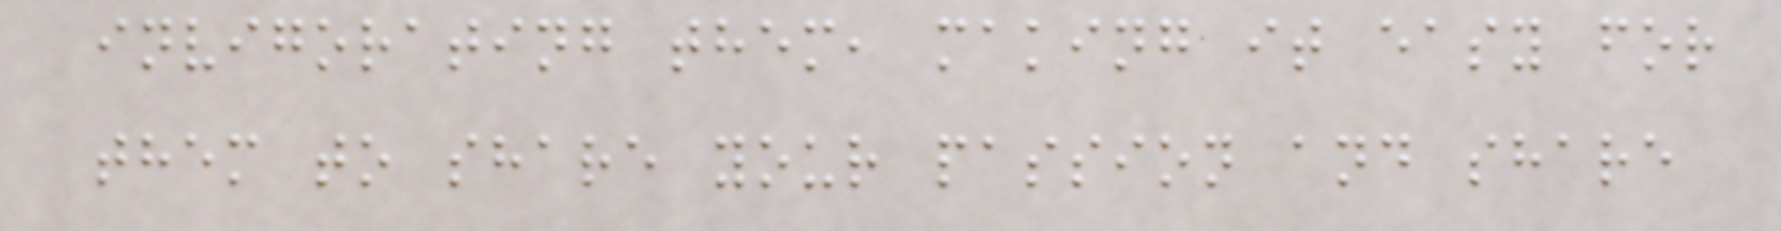invigorating them, making it easy for
them to share your passion and share
